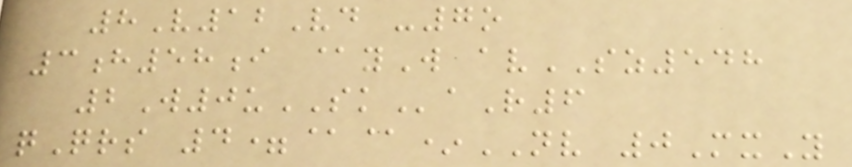8V12Vd -7o
3h58i @yW avSZ548
2W0uSKaR6
qQrs 4=@@*NV 0MxY
